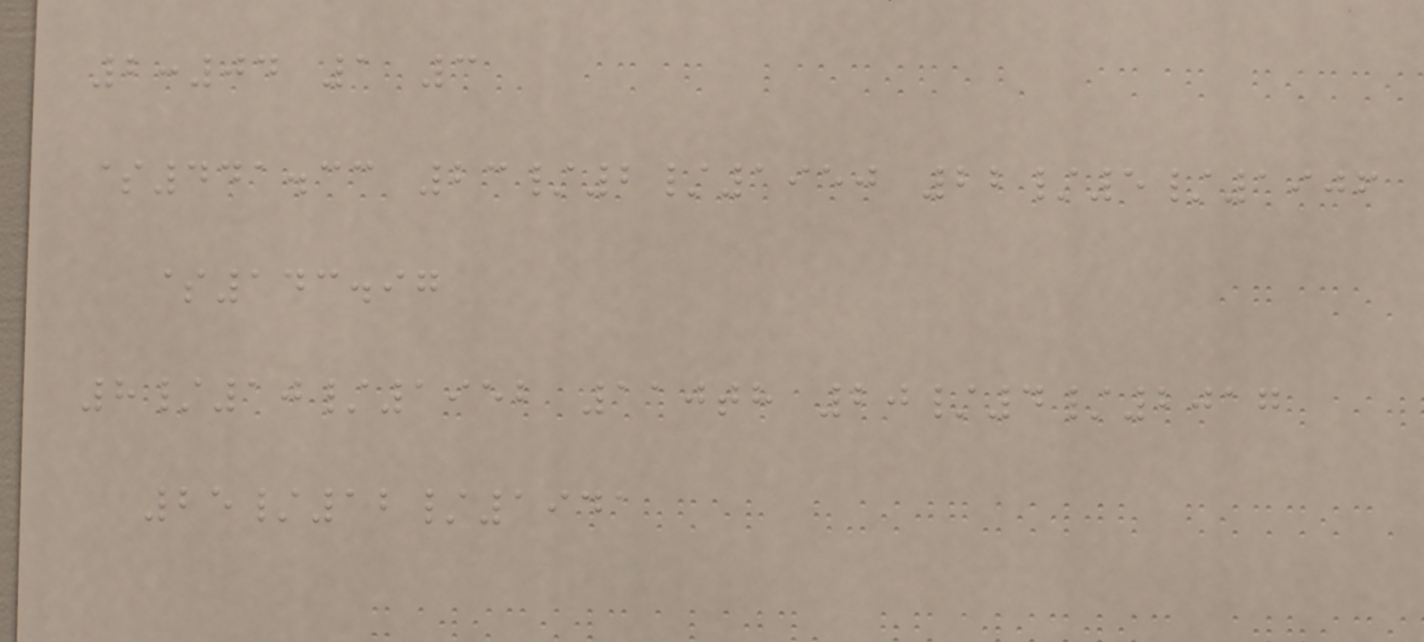2:04 1 3
$441.33 23/2/1950 22/5/1906
$143.97
8/10/1952 110th 20/4/2017
25/12/1941
